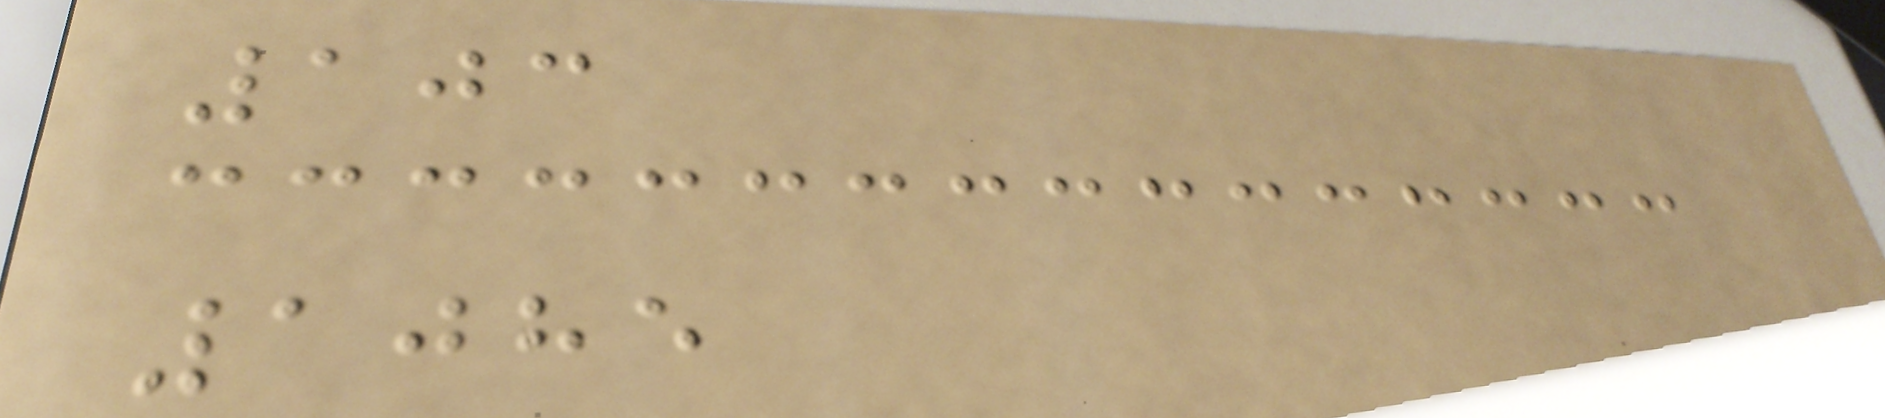103
1085
